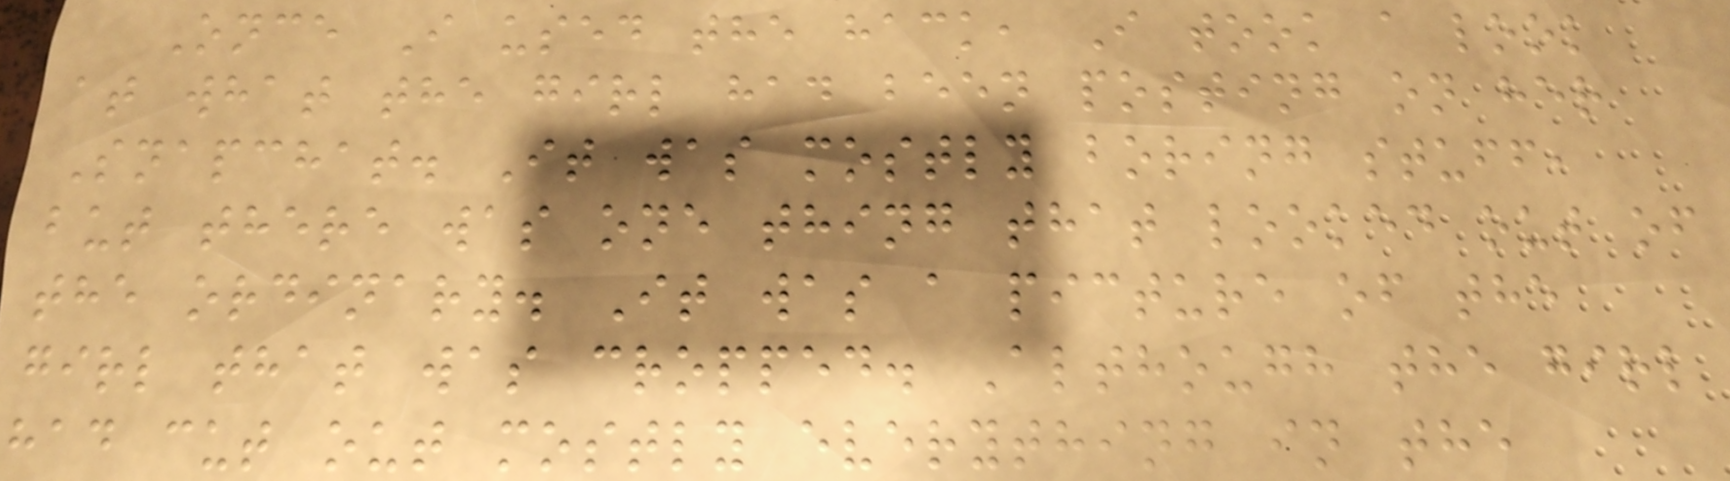Once I used the hack, I took a look
at what the girl had been posting on her
Snapchat. It was mostly boring stuff,
but there was one thing that looked out of
the ordinary. It was a picture of the
girl that was cropped. Although the girl
had cut out mostly everything in the
